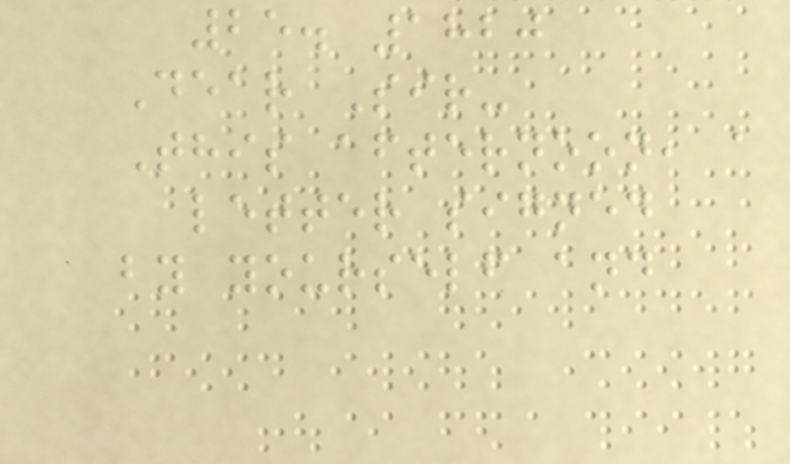25. 1820
Dear Sir-
This afternoon, a
letter signed
by yourself and
